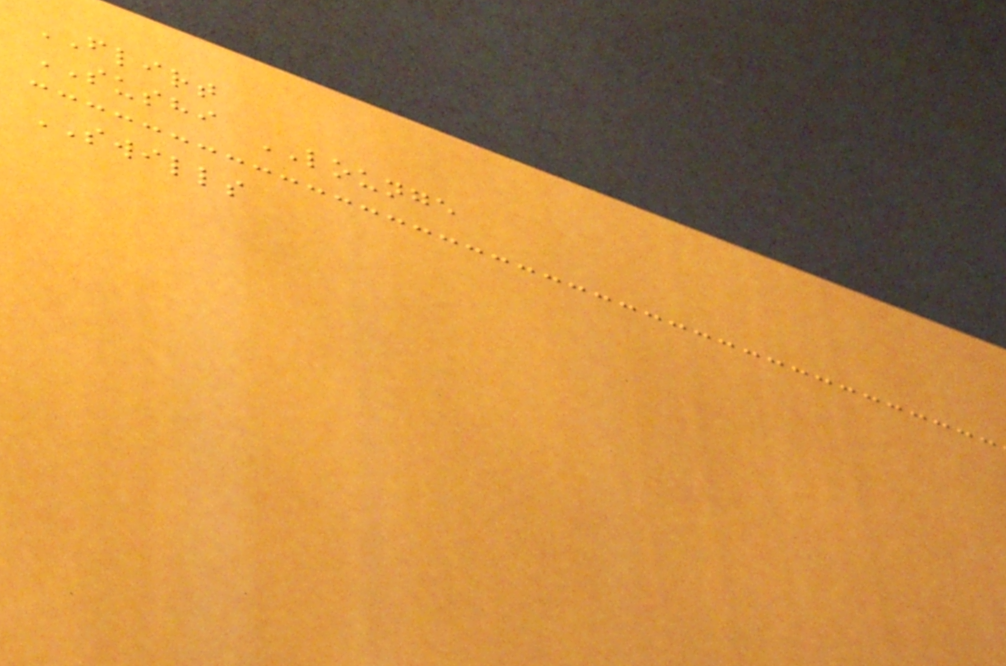FLIRT
SUSHI LOUNGE
SWILLS
